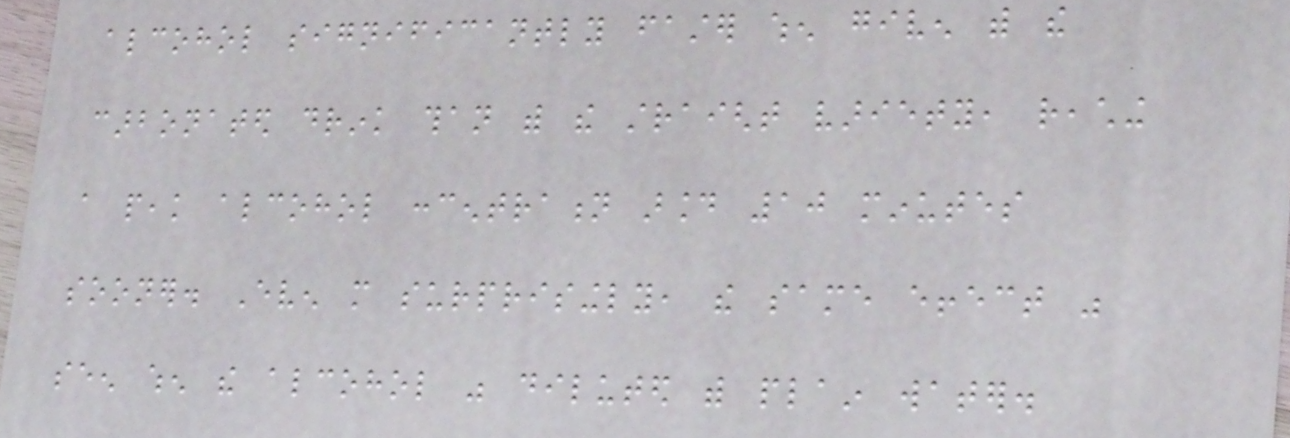alcohol significantly faster when given with the
carbonated drink than with the straight variety, reaching
a peak alcohol concentration around 10 minutes
sooner. Even more surprisingly, the same effect was
seen when the alcohol was diluted with plain water.
